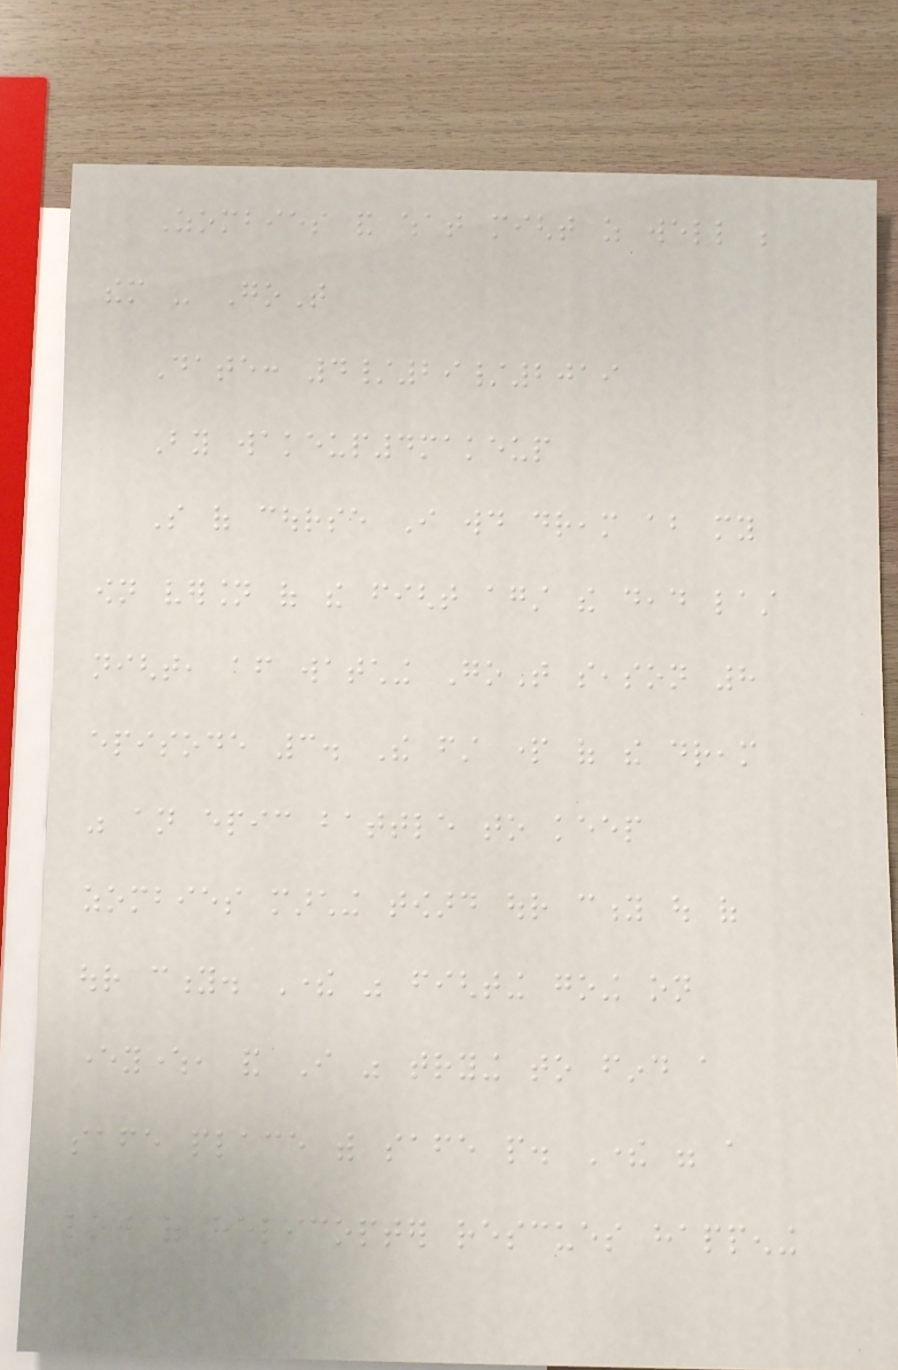Zombies and what might as well be
them - GoT
Date: 4/29/2019
By wakeup4makeup
So of course I would dream about my
own version of the fight against the dead last
night, after watching GoT season 8
episode 3. The first part of the dream
was an epic battle to keep
zombies marching toward our city out of
our city. There was fighting going on
everywhere, and I was trying to find a
safe place with safe people. There were a
lot of helicopter rescues happening
